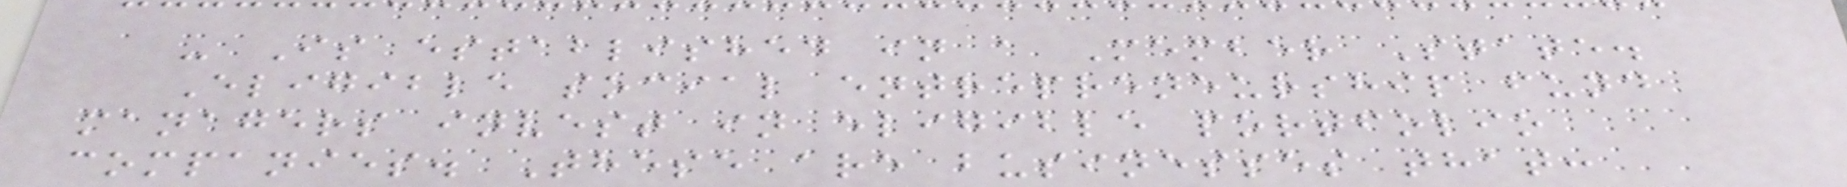- Is established in a Member State.
Eligible social entrepreneurship fund
managers invest in eligible portfolio
companies. These are businesses that:
